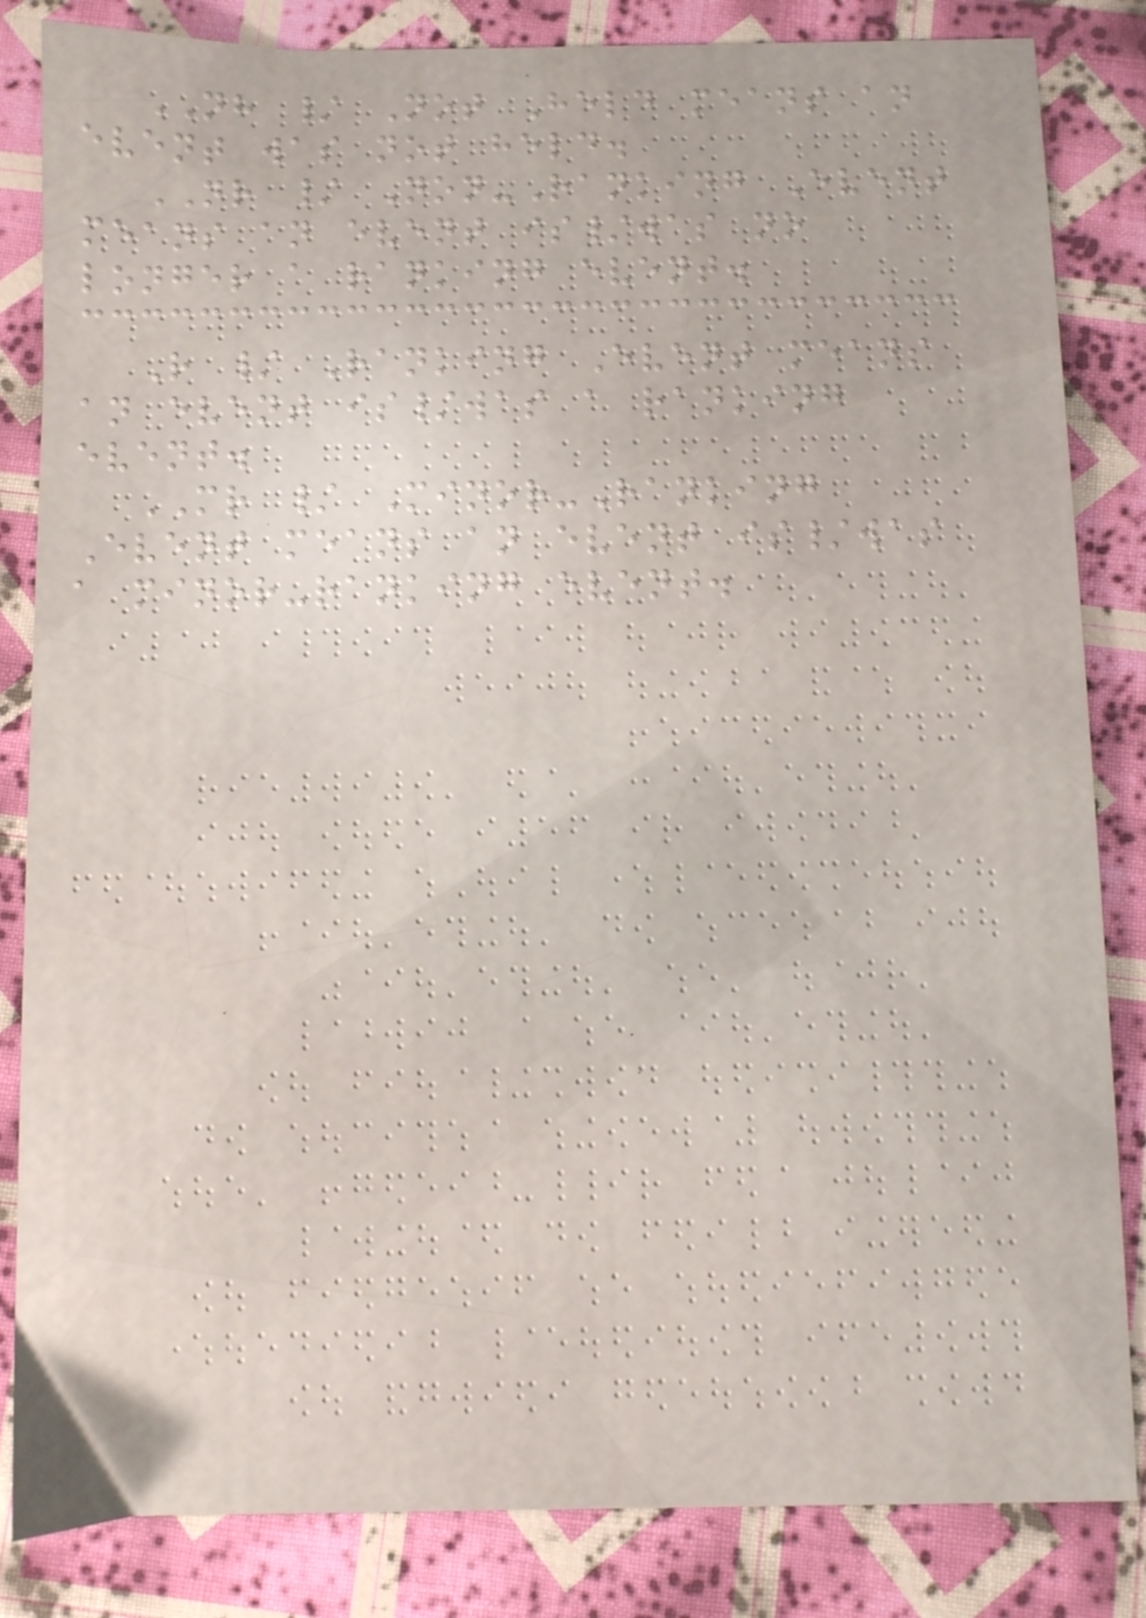NH / Not Held means an
event was not held.
NR / Non-Ranking Event
means an event is/was no
longer a ranking event.
R / Ranking Event means
an event is/was a ranking
event.
MR / Minor-Ranking
Event means an event is/was
a minor-ranking event.
